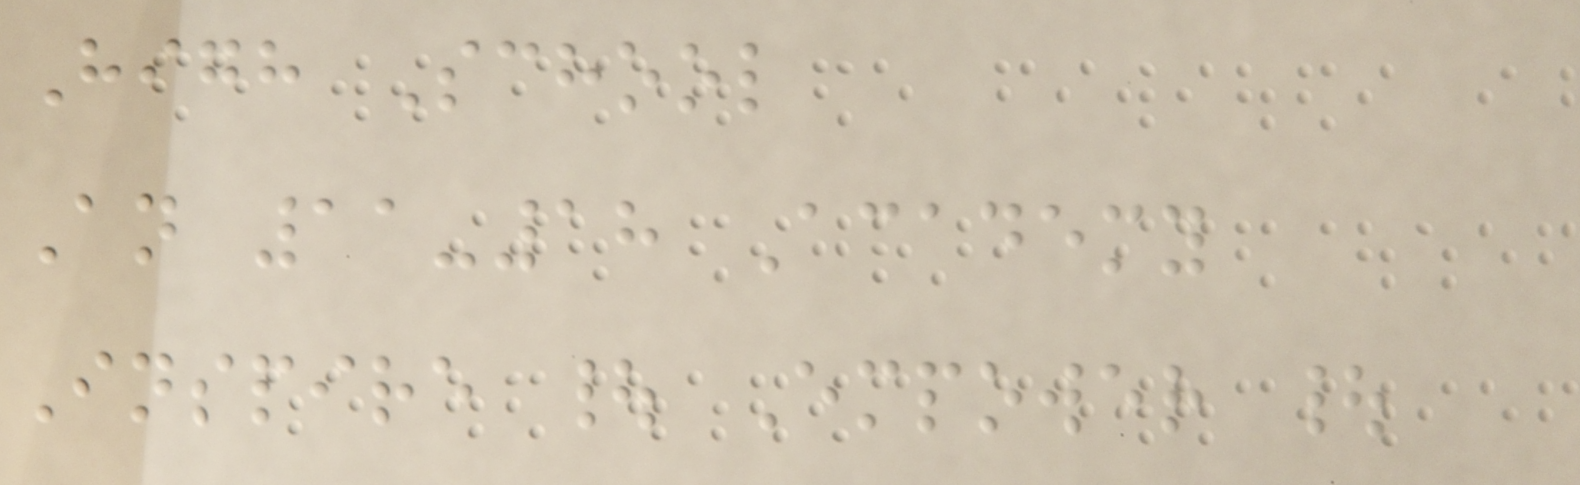High School
An 11-18 Academy
Inspire | Empower |
